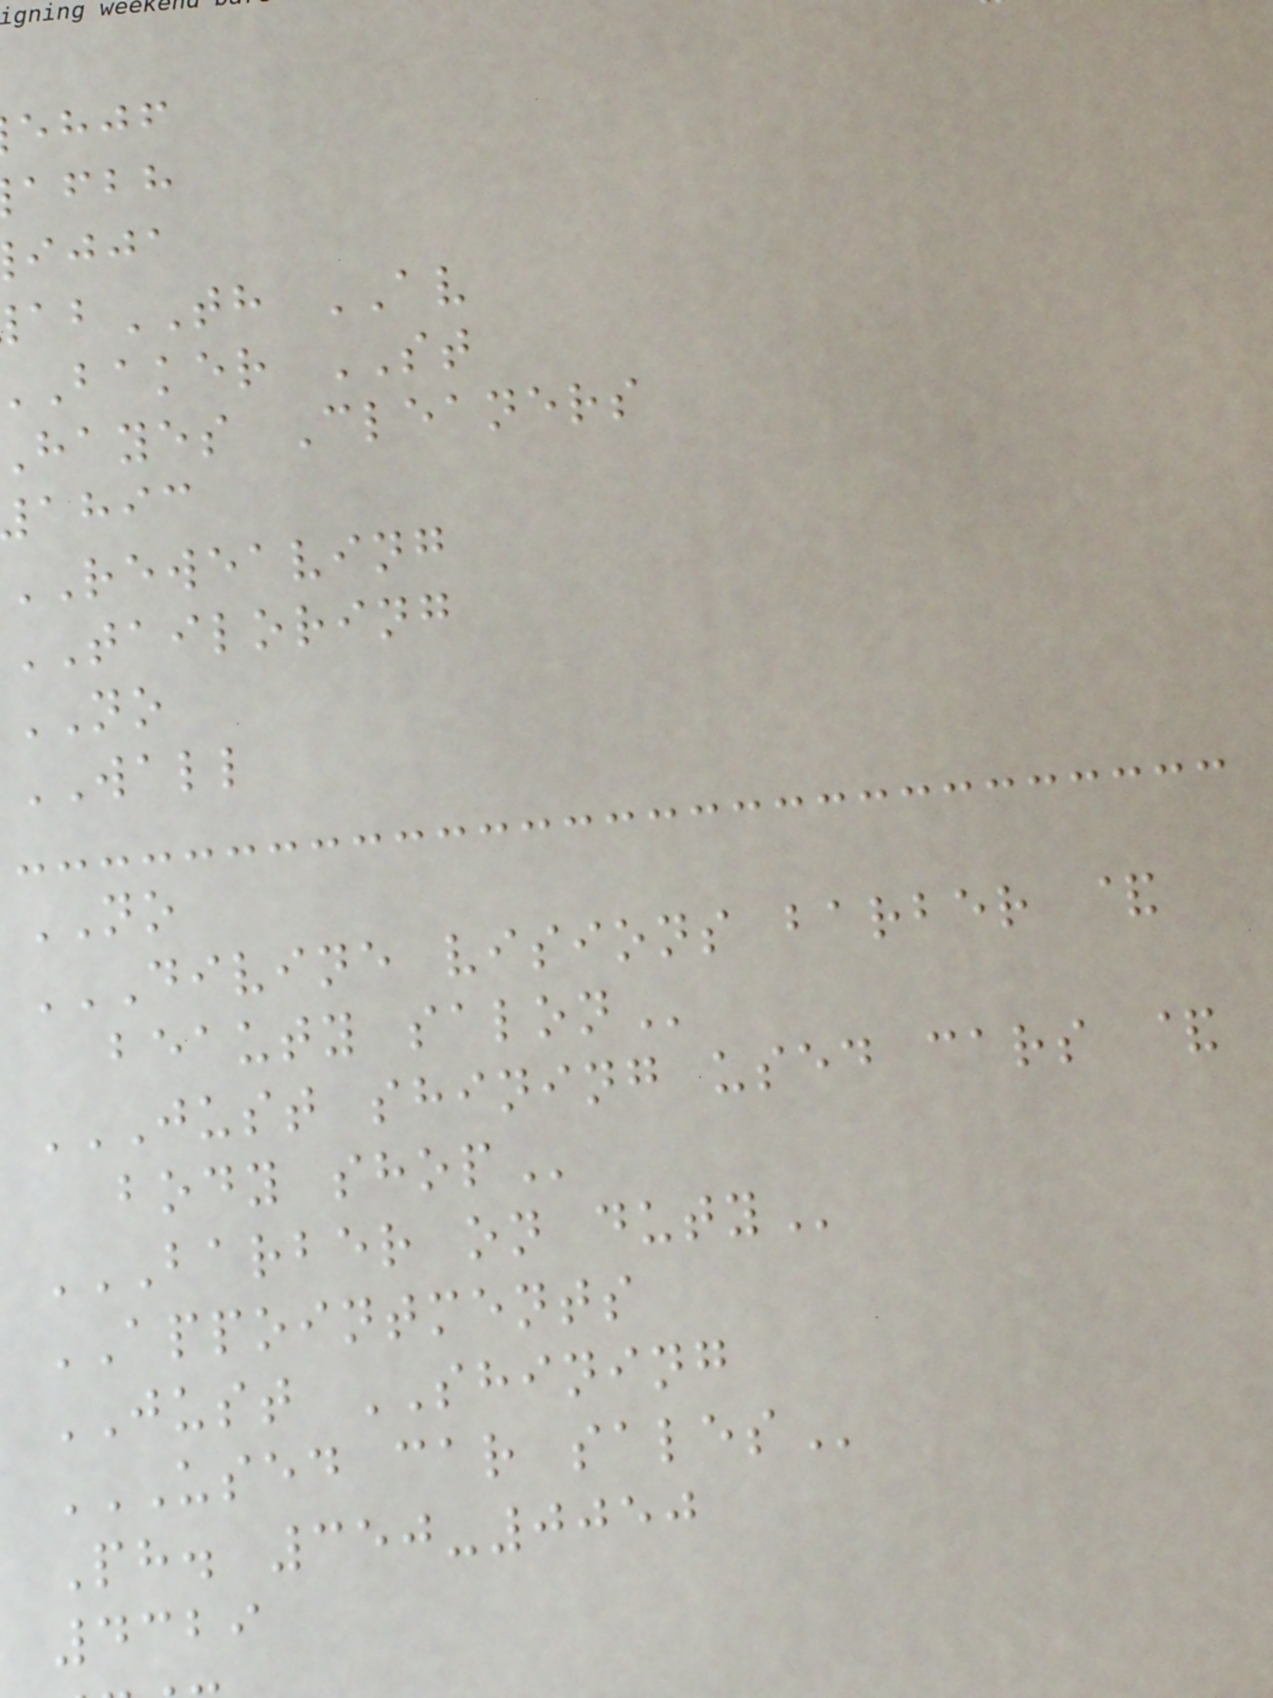ehjf
afbh
ijja
TH AV
baker ST
hayes Cleaners
ahic
REWEAVING
TAILORING
NO
WALL
NO
DIVINE VISIONS BARBER &
beauty
JUST SHINING USED CARS &
body
BARBER ON DUTY
APPOINTMENTS
JUST SHINING
USED CAR SALES
Ph. 350-0050
4329
